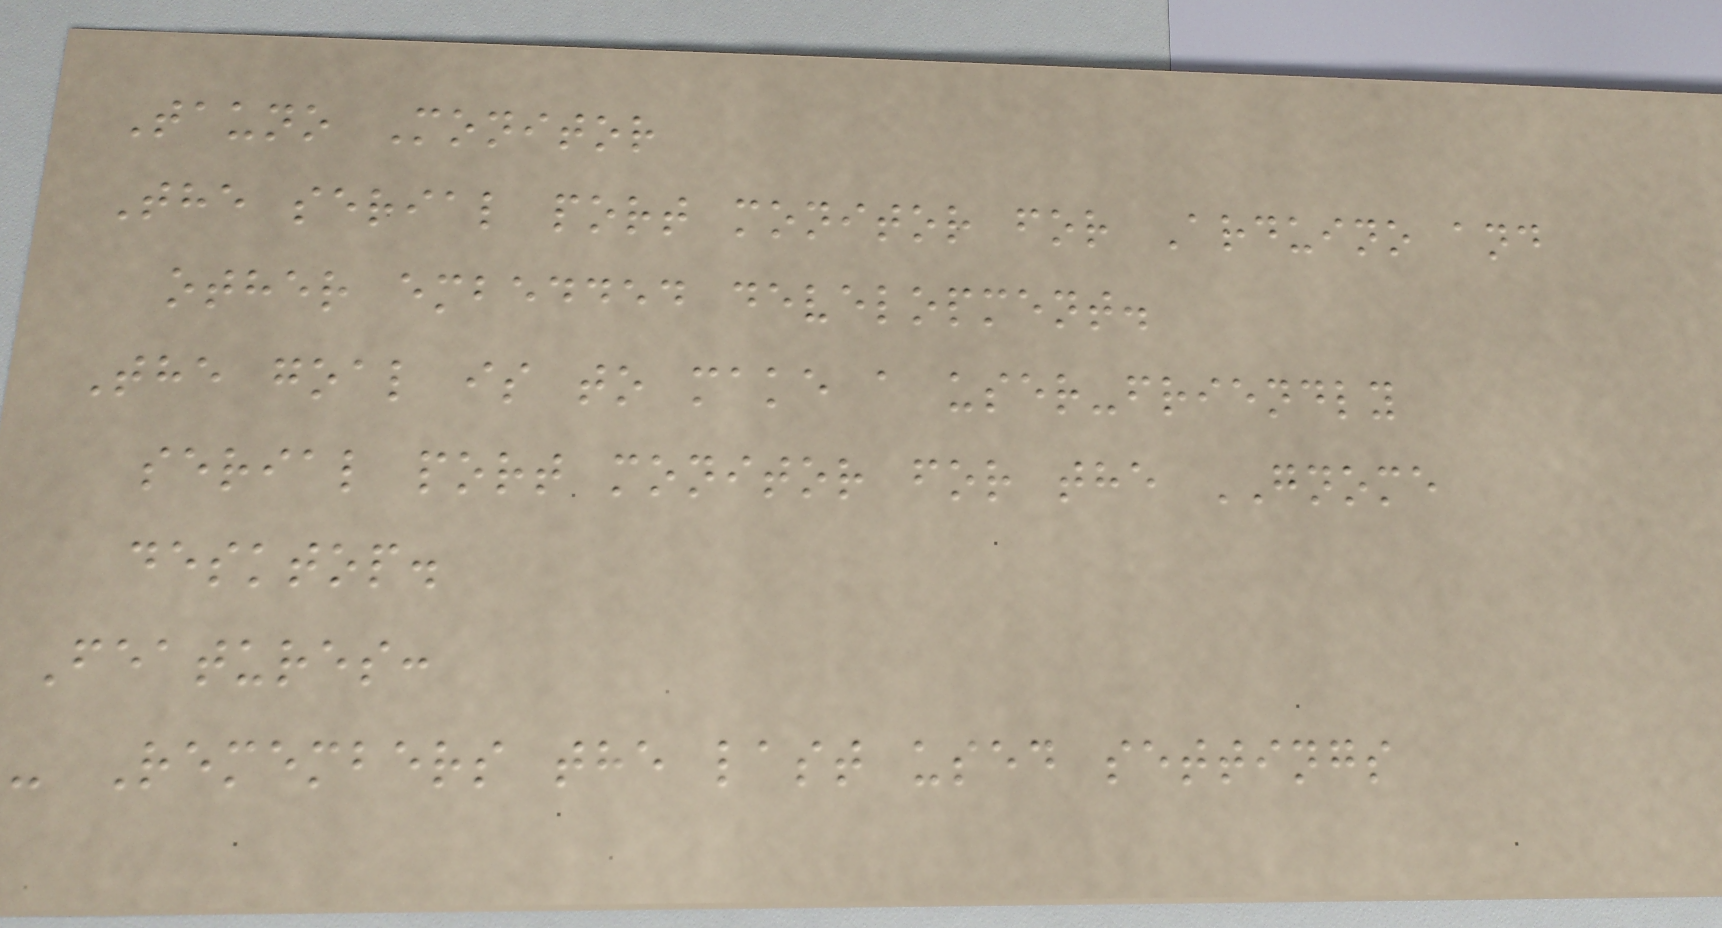Tauno Monitor
The serial port monitor for Arduino and
other embedded development.
The goal is to make a user-friendly
serial port monitor for the GNOME
desktop.
Features:
- Remembers the last used settings
